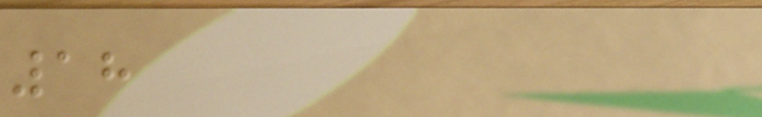18
